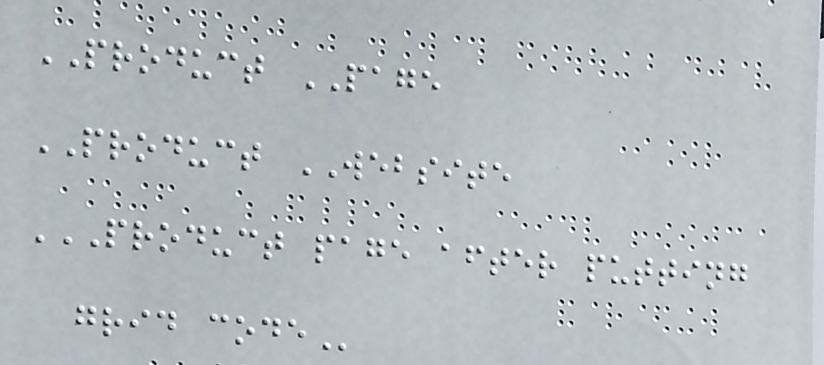PRODUCT PAGE
PRODUCT WEBSITE
PRODUCT PAGE AFTER PUTTING
GRID CODE
